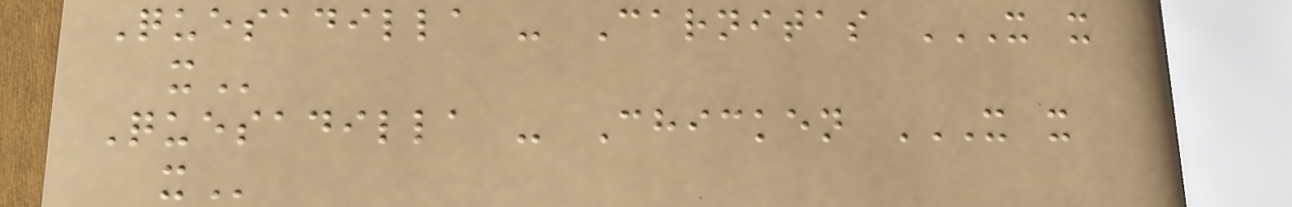Quesadilla - Carnitas X X
X
Quesadilla - Chicken X X
X
